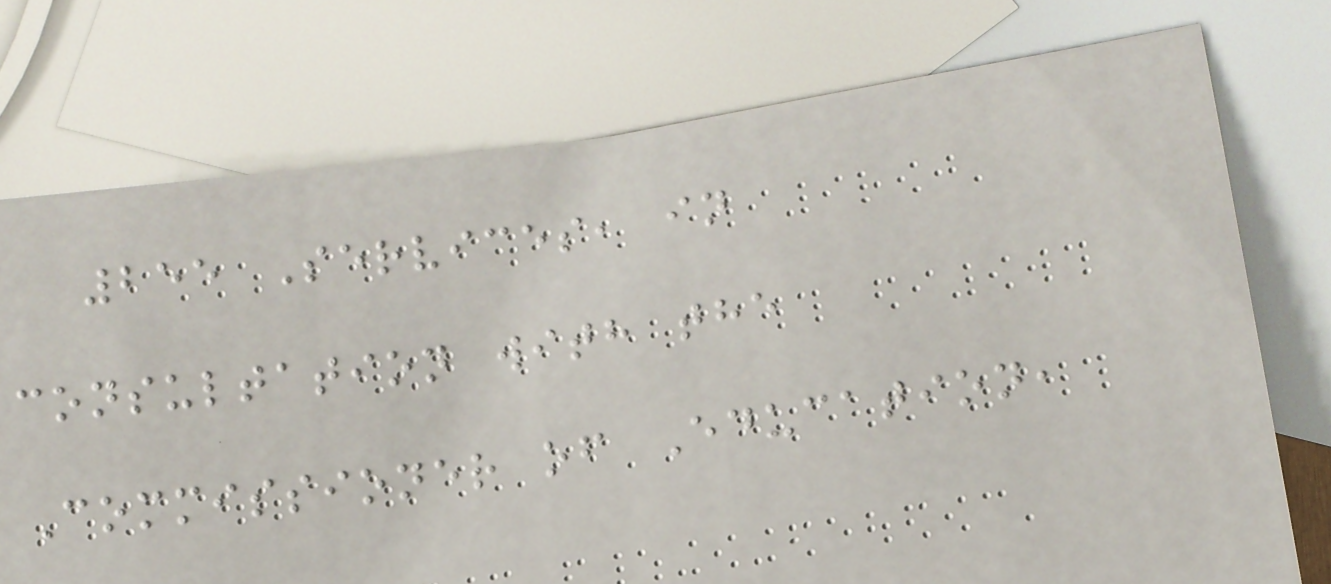255 Services, in
consultation with the
Commissioner of Education,
